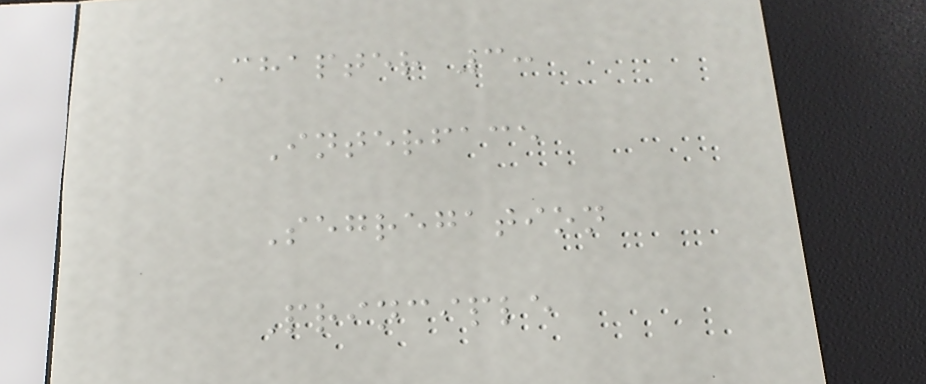Chapter 3:
Interface
Segregation
Principle
